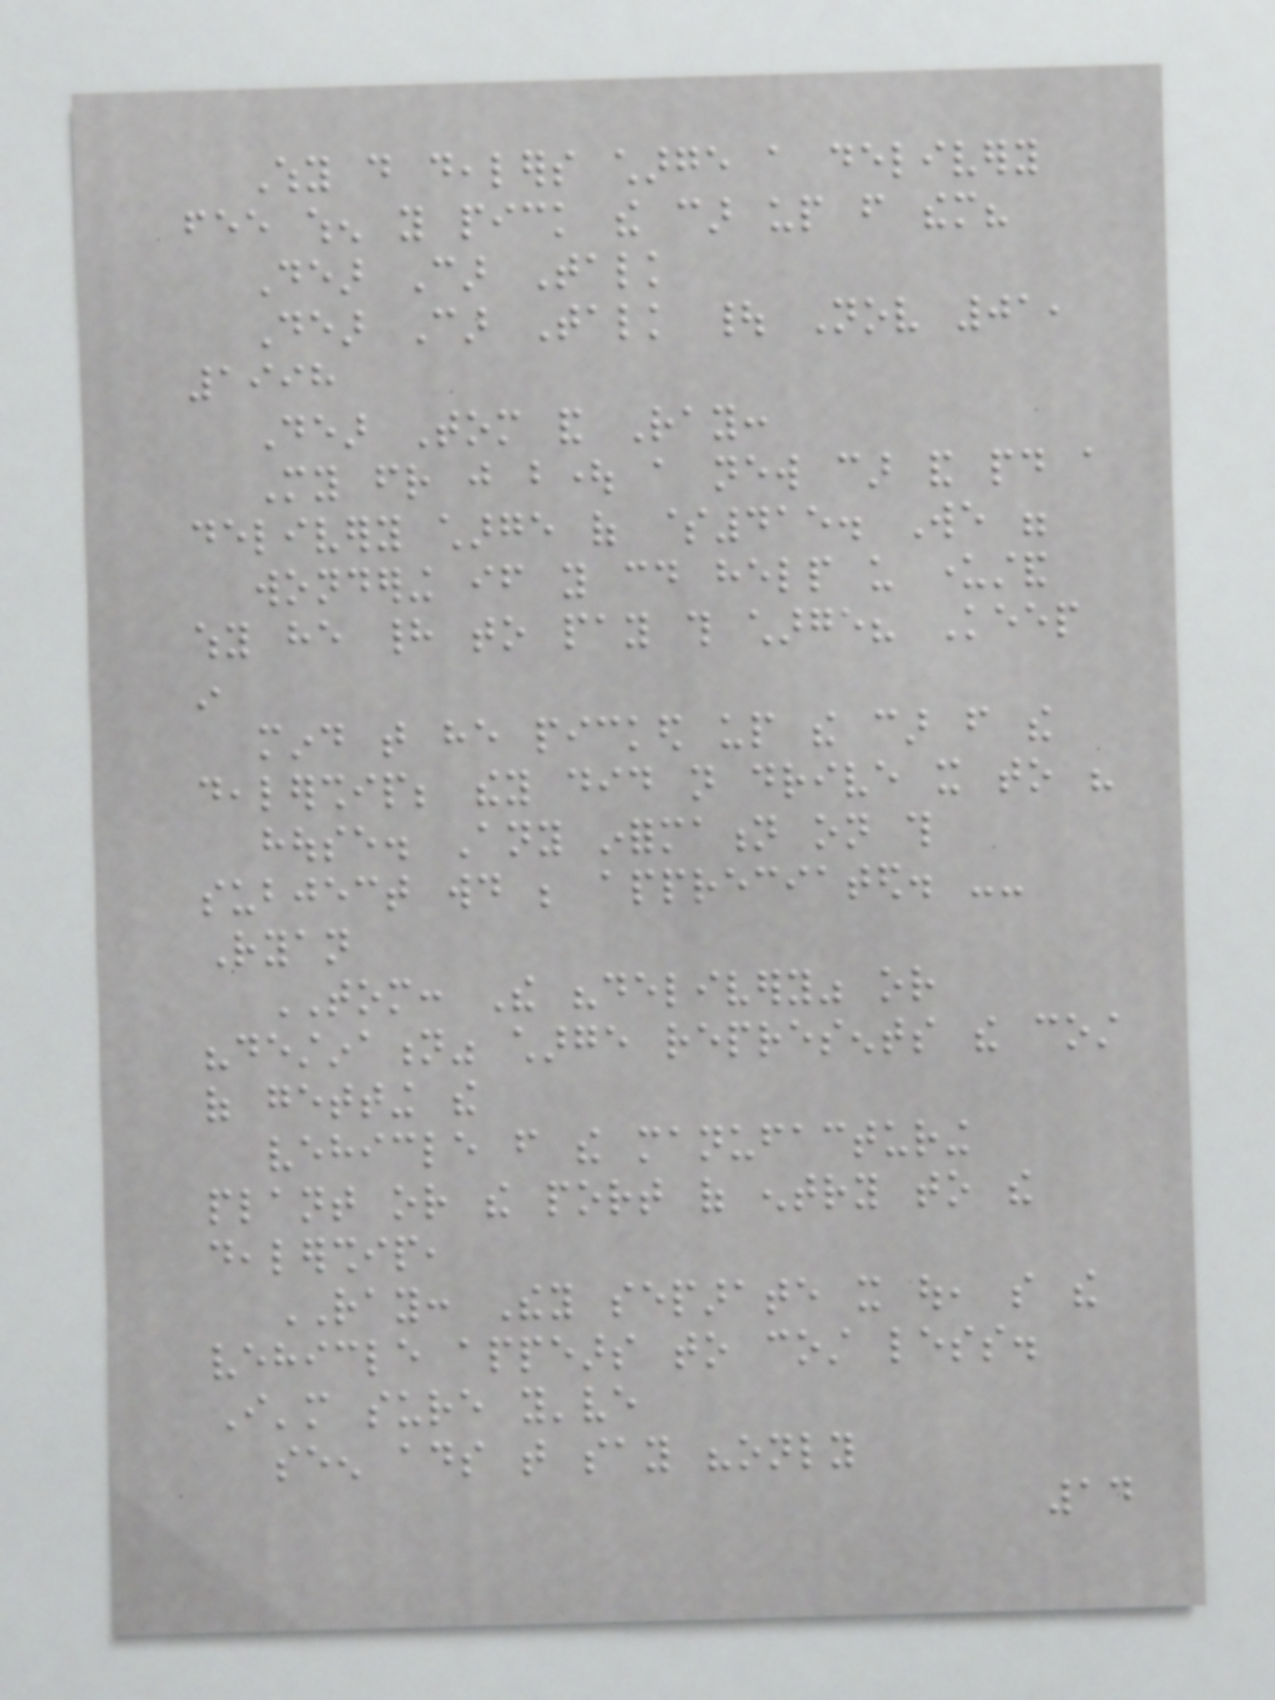Why do dealers charge a delivery
fee when you pick the car up from them?
Dear Car Talk
Dear Car Talk | Nov 01,
1998
Dear Tom and Ray:
My friend just bought a new car and paid a
delivery charge of $415. We were
wondering if you could help us understand
why he had to pay this charge? Keep
in
mind that he picked up the car from the
dealership; they did not drive it to his
house. Any information on this
subject would be appreciated. --
Ryan
TOM: The "delivery" or
"destination" charge represents the cost
of getting the
vehicle from the manufacturing
plant or the port of entry to the
dealership,
RAY: They separate it out, so the
vehicle appears to cost less.
I'm sure you've
seen ads that say "only
14
